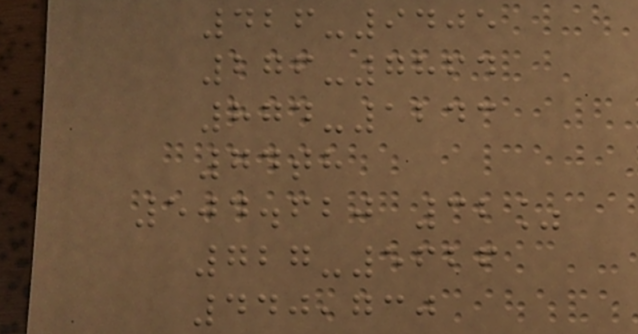426-9405
276-7864
874-1243
74th
504.620 32%
727-5626
440,730
